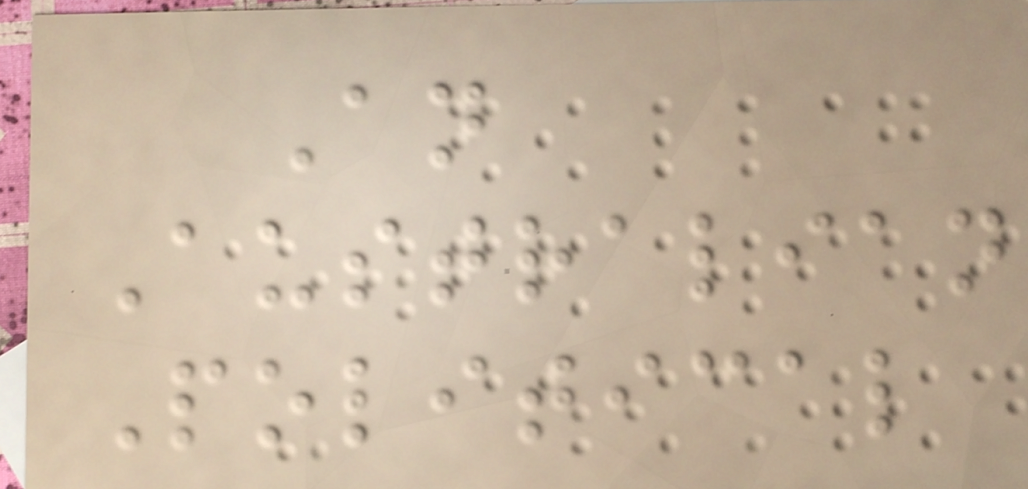An
Australian
Political
